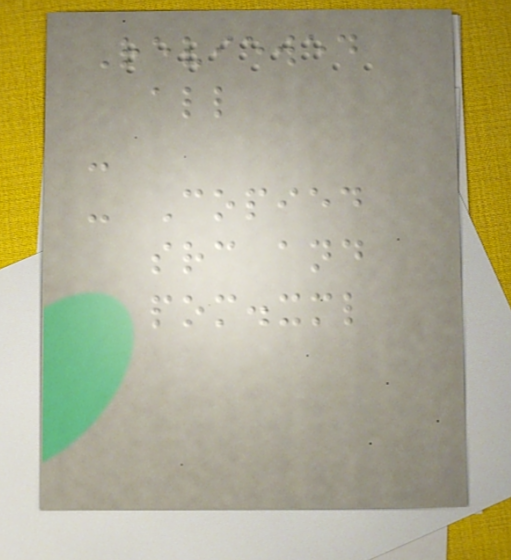Reviewed
all
-
- Copied
src and
pom.xml
